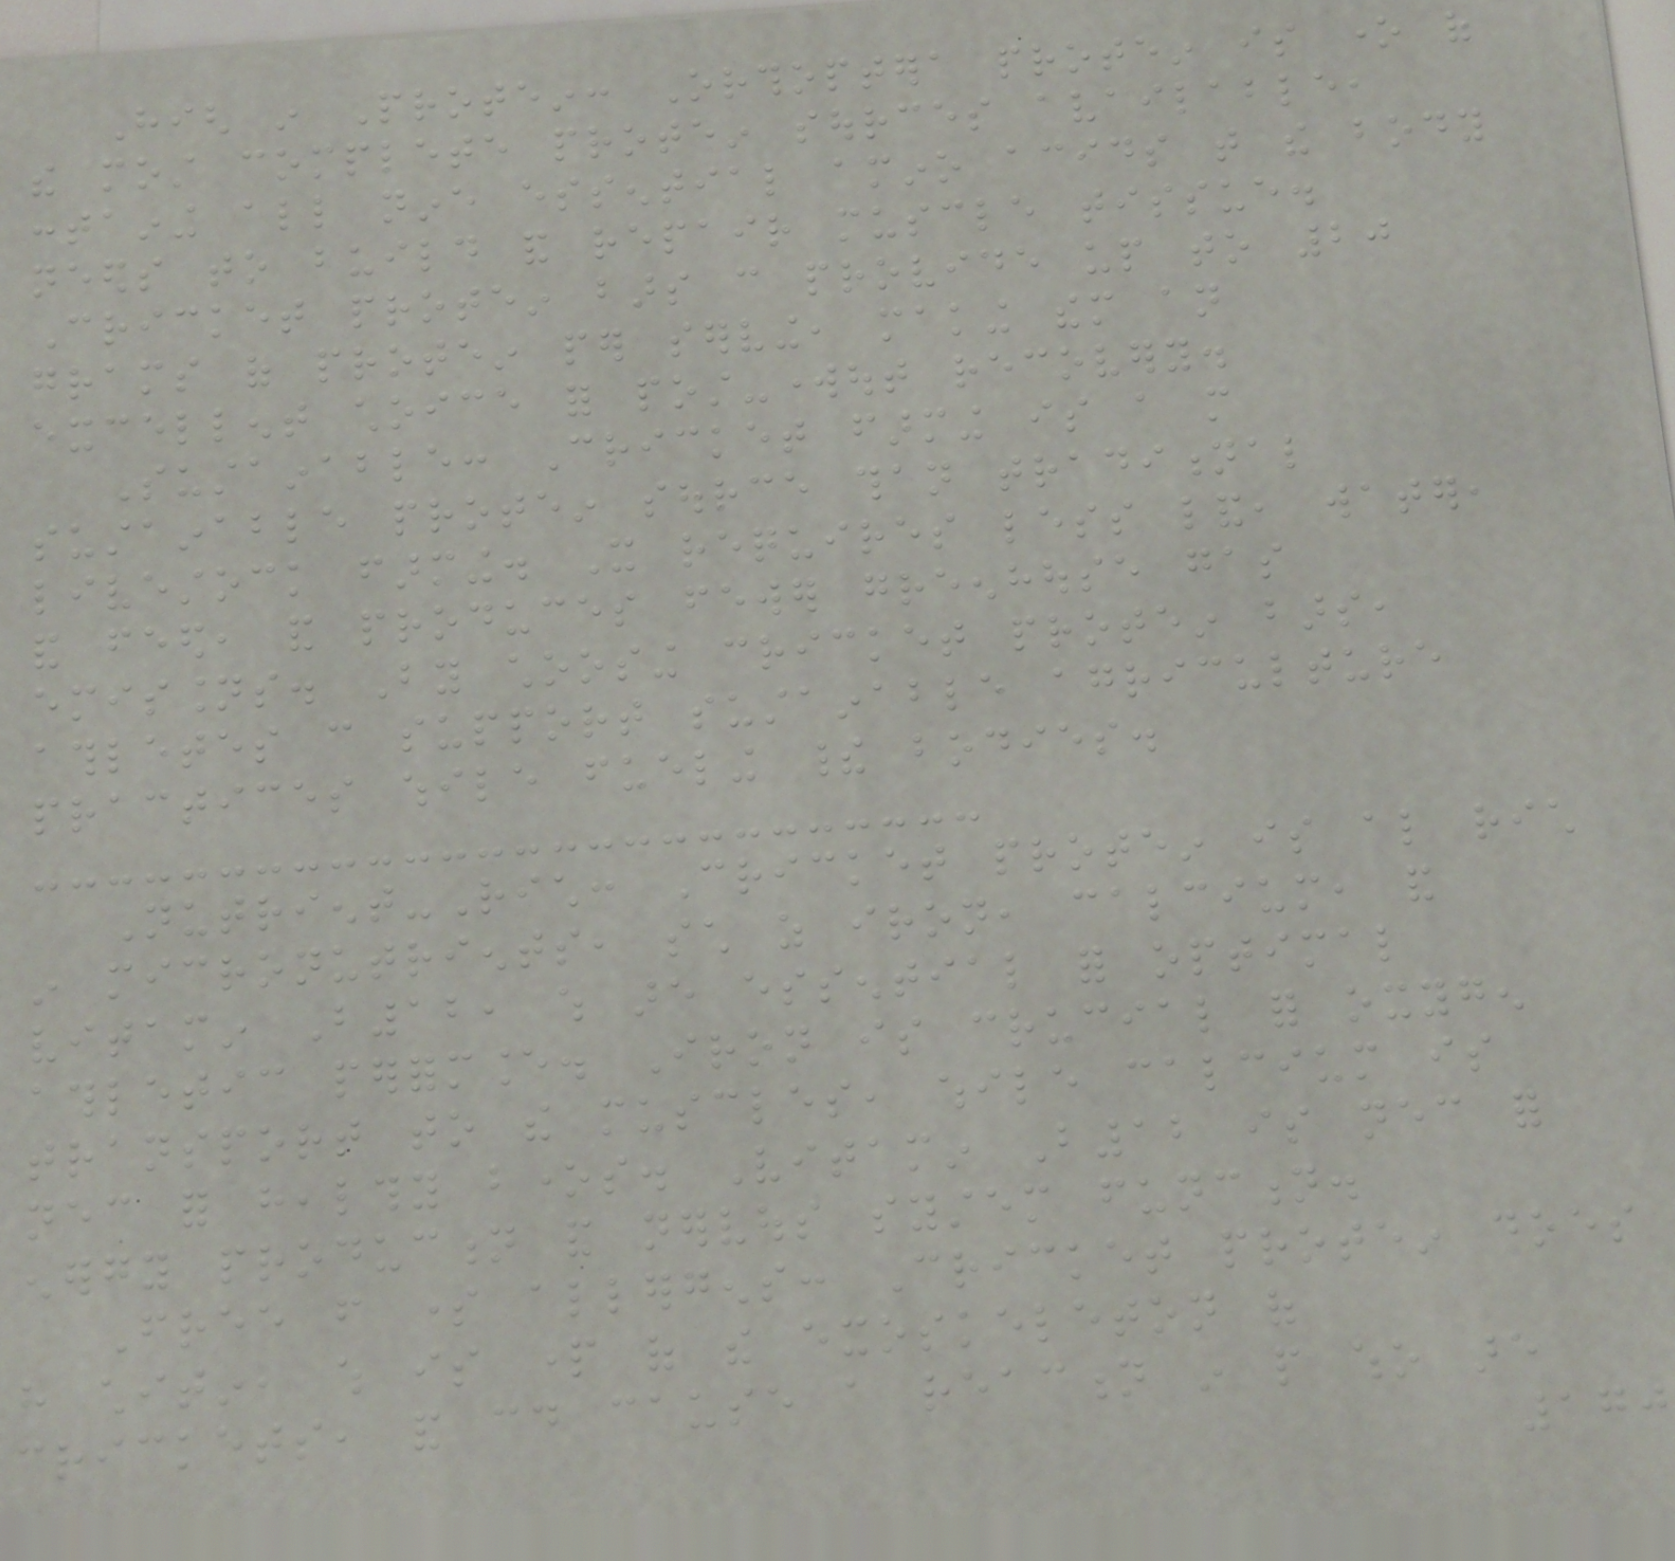High in Protein: Orthoptera protein is one of
the most complete protein sources available,
containing all nine essential amino acids that the body
needs to build and repair muscle tissue.
Cricket protein bars can provide up to 20
grams of protein per serving, making them an
excellent choice for post-workout recovery.
Sustainable: Cricket farming is a more
sustainable protein source than traditional
livestock farming. It requires less land, water,
and feed, and produces fewer greenhouse gas
emissions. By choosing cricket protein bars,
athletes can support sustainable agriculture
practices while fueling their bodies.
Nutrient-Rich: Cricket protein is also rich
in micronutrients, such as iron, calcium, and
vitamin B12, which are essential for optimal
athletic performance. Iron is crucial for oxygen
transport to the muscles, while calcium is
necessary for healthy bones. Vitamin B12 is necessary for
energy production and nervous system function.
Free from some allergens: Cricket protein does
have chitin, which is part of the exoskeleton of
crickets, and could cause a reaction in people who are
170
